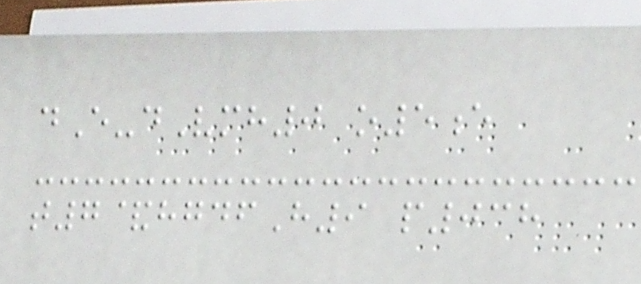dE-dVmh0 o5e
t7&hgdfH9 p038
